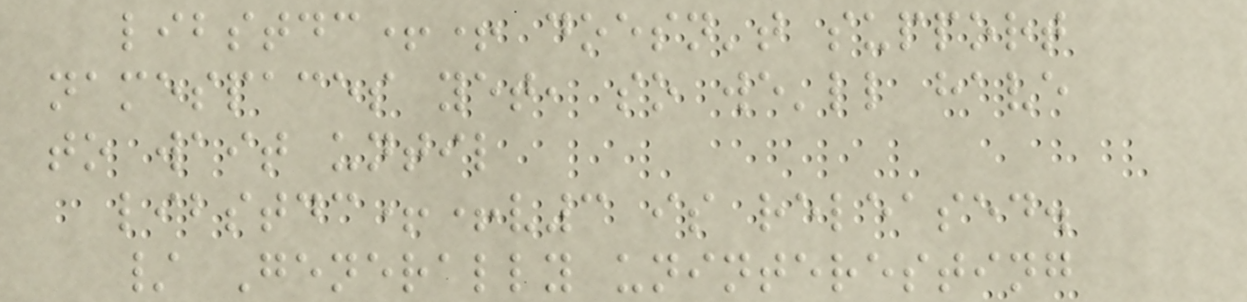libstdc++ doesn't support
namespaces yet, so we'll have
to wait until
libstdc++v3 is released.
/ Generally uninteresting
